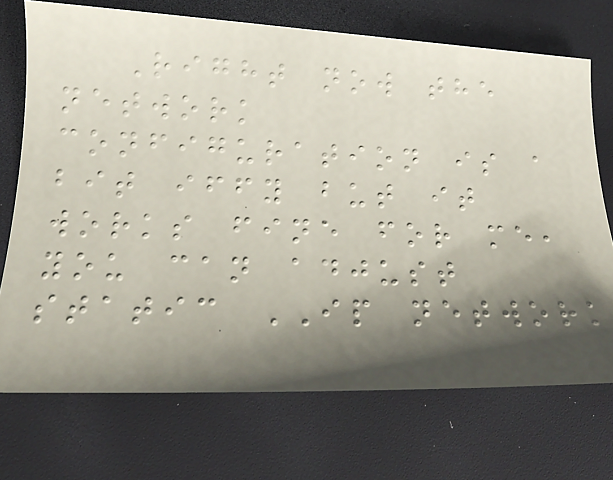Right now the
network
configuration is a
bit iffy but it
works fine for me,
you can adjust
static IP network
